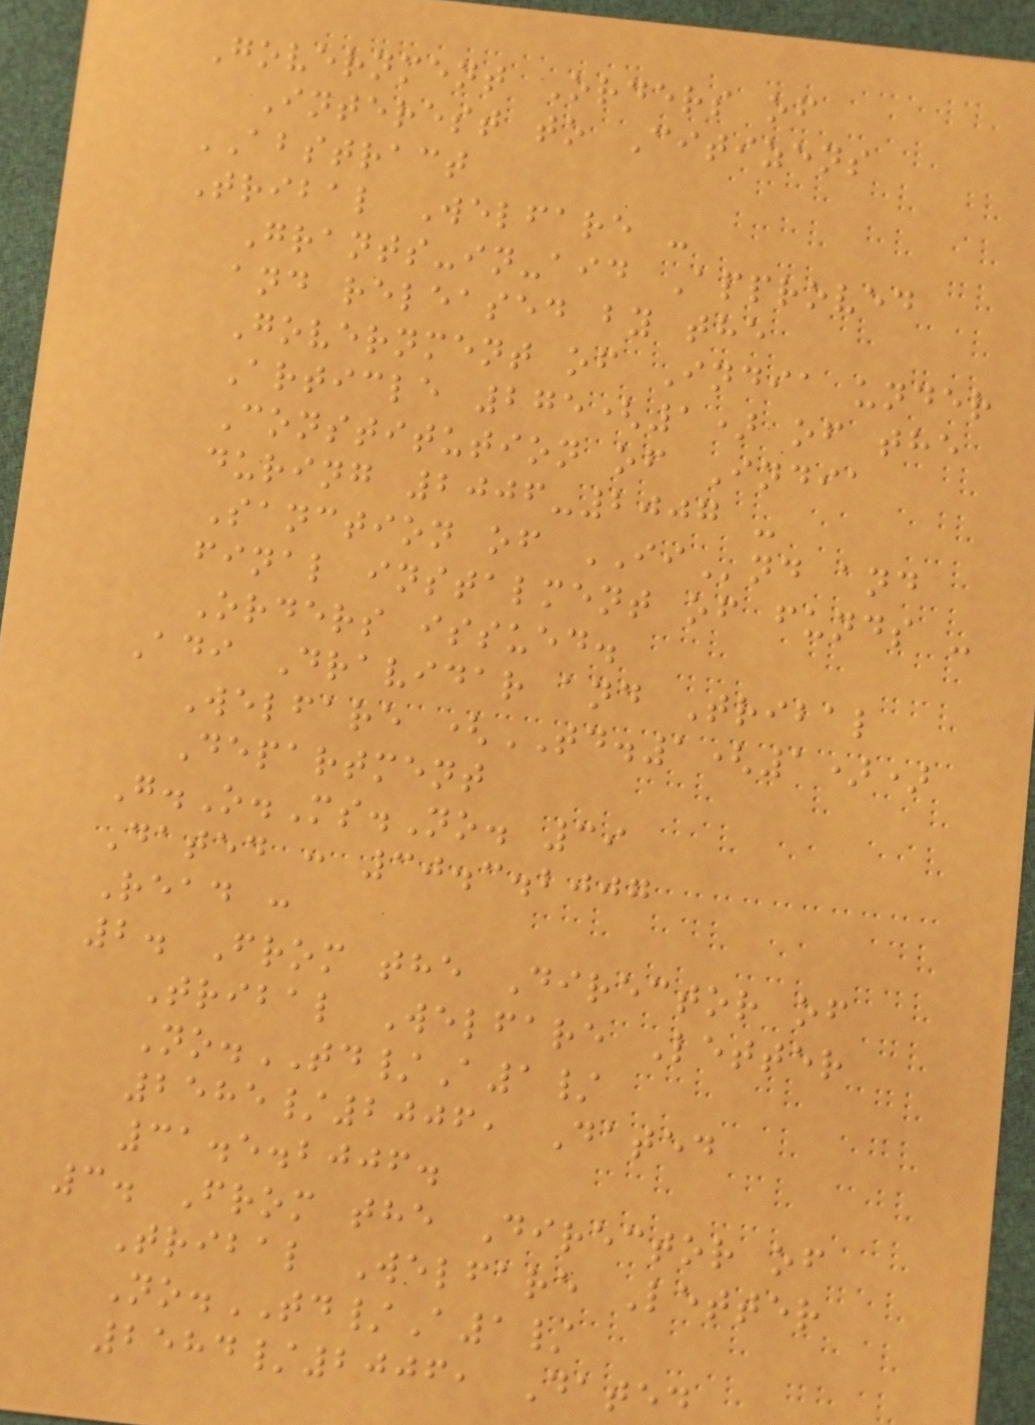Government Orders of
Interest to Citizens
ABSTRACT
Tribal Welfare -
Grants-in-aid Approved
and released by the
Government of India under
Article 275(1) of the
Constitution of India
during 2006-2007 -
Sanction of IInd and
final instalment of funds -
Orders issued.
Adi Dravidar and Tribal
Welfare (TD.1(1))
Department
G.O.Ms.No. 39
Dated : 30.3.2007
Read :
2. From the Director of
Tribal Welfare Letter
No.TD/A1/
2585/2006, Dated
31.5.2006.
3. From the Director of
Tribal Welfare Letter
No.TD/A1/
2584/2006, Dated
